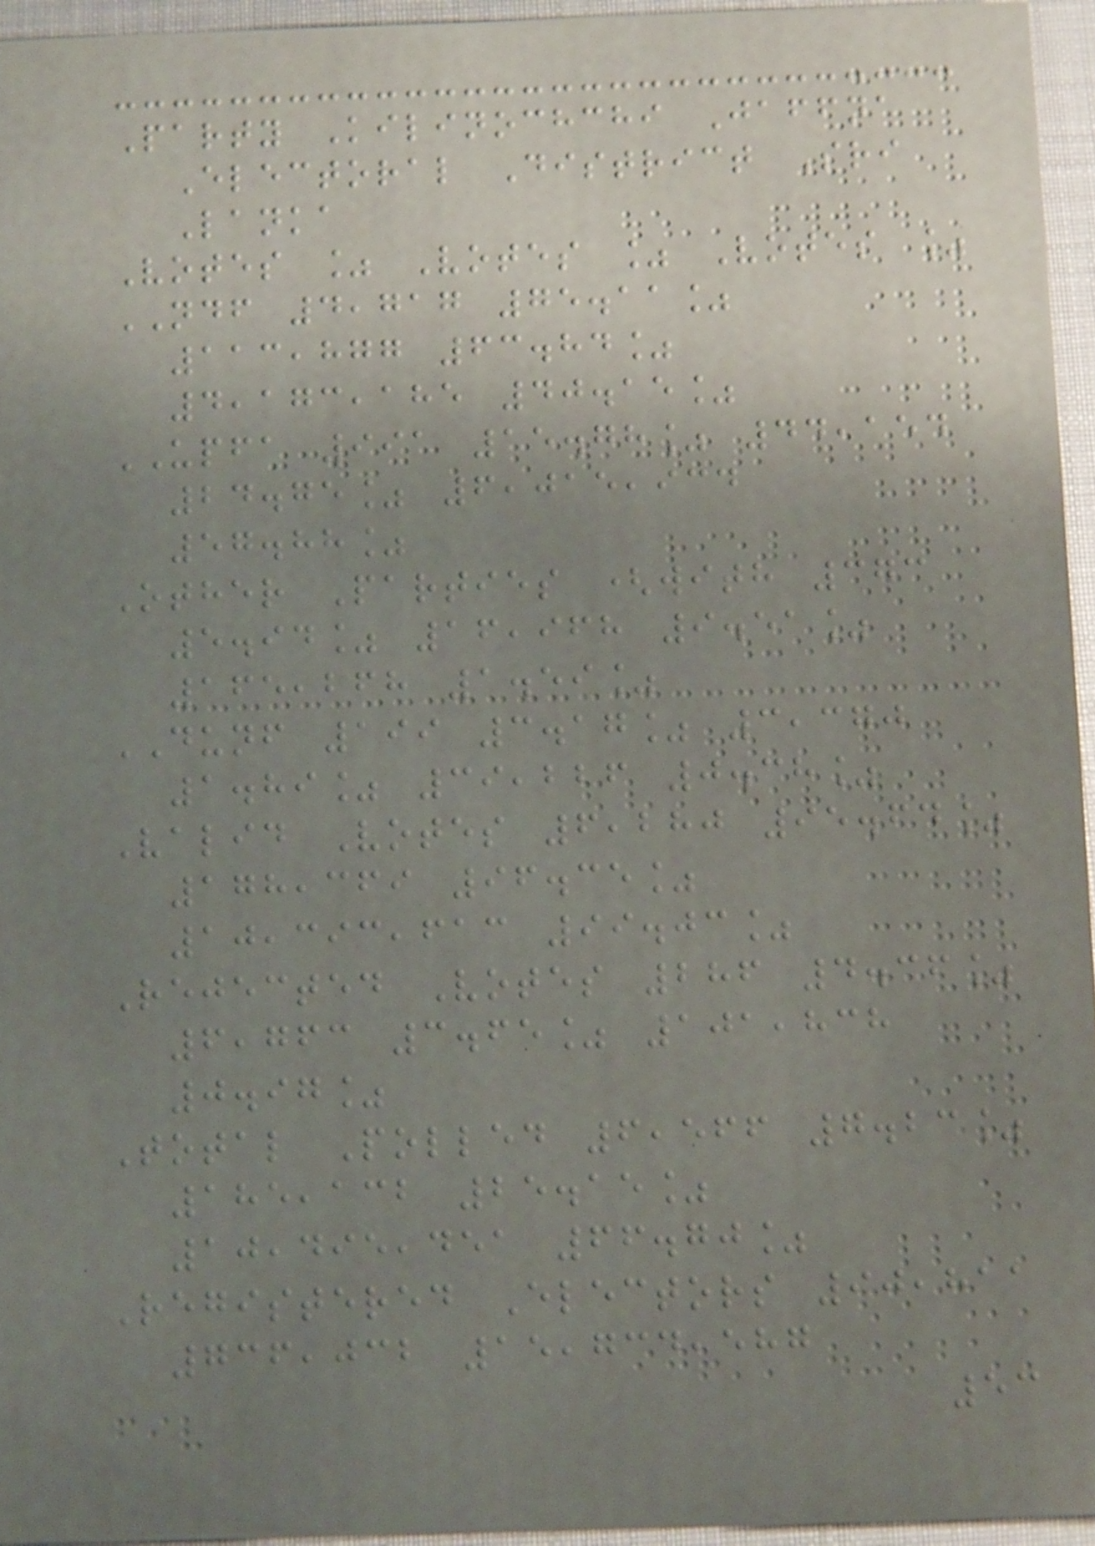Party Kilinochchi Jaffna
Electoral District Sri
Lanka
Votes % Votes % Votes %
NDF 4,717 75.11%
113,877 63.84%
4,173,185 40.15%
UPFA 991 15.78% 44,154
24.75% 6,015,934
57.88%
Other Parties (with 373
5.94% 16,968 9.51%
165,268 1.59%
DUNF 199 3.17% 3,370
1.89% 39,226 0.38%
Valid Votes 6,280 95.64%
178,369 96.35%
10,393,613 99.03%
Rejected Votes 286 4.36%
6,763 3.65% 101,838
0.97%
Total Polled 6,566 7.23%
185,132 25.15%
10,495,451 66.70%
Registered Electors 90,811
736,032 15,734,587
53
